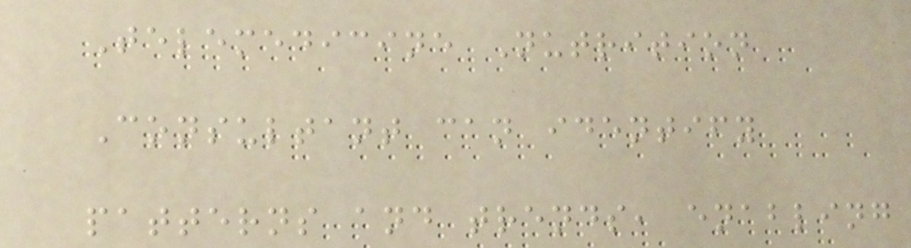Telemedicine Nutrition
Consultant can identify
patterns and trends, enabling
